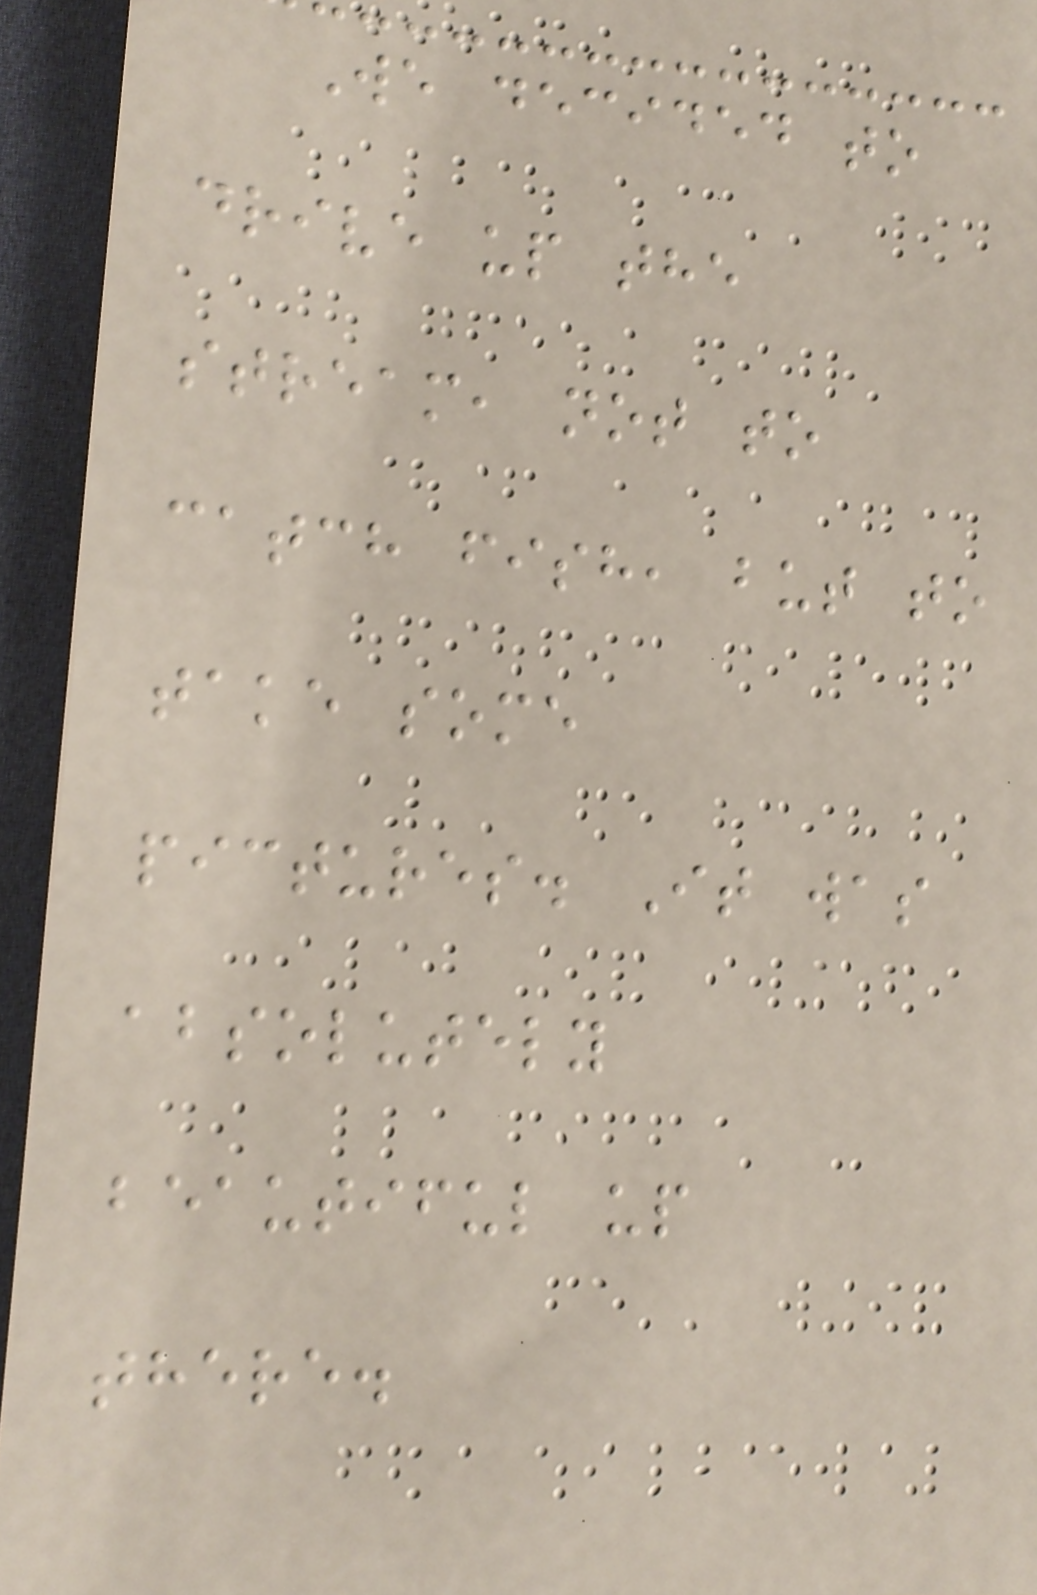We decided to
drive up the
stream, not to
catch fish, but to
take some
pictures. It was
absolutely
beautiful up
there.
